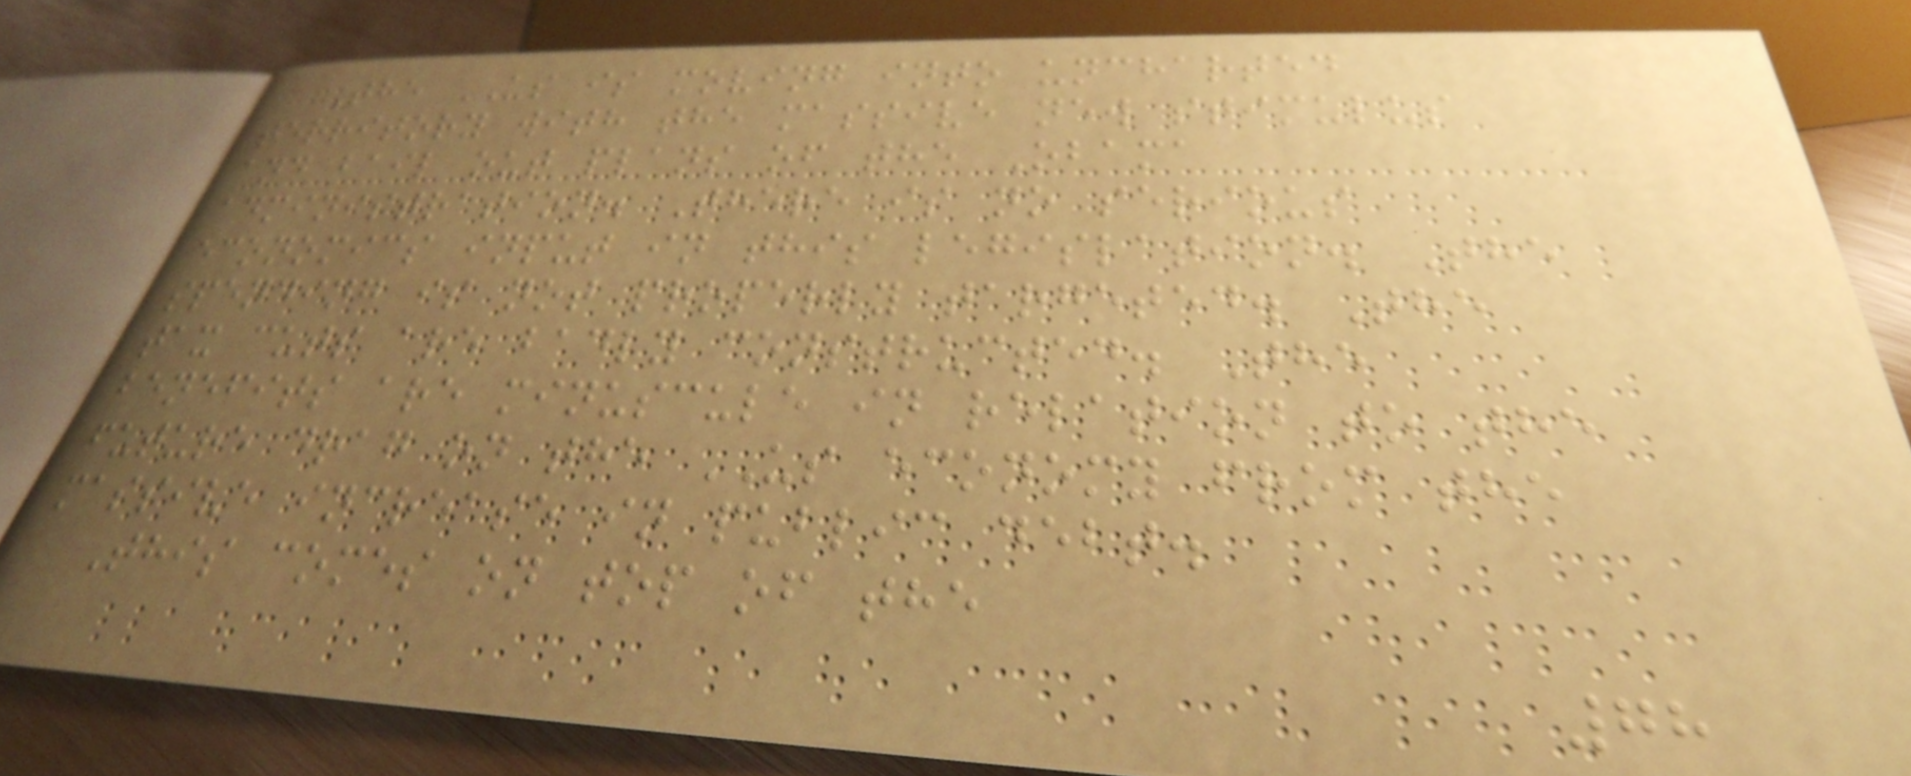The US is moving into uncharted
territory with the massive new stimulus
and bail out plans of the Obama
administration. There is no serious
economics input in this legislation. The
spending is not properly targeted. The
tax cuts are badly constructed. The
benefits are minuscule in relation to the
future drag on the US economy from the
massive increase in public debt.
This comes on top of the
78
